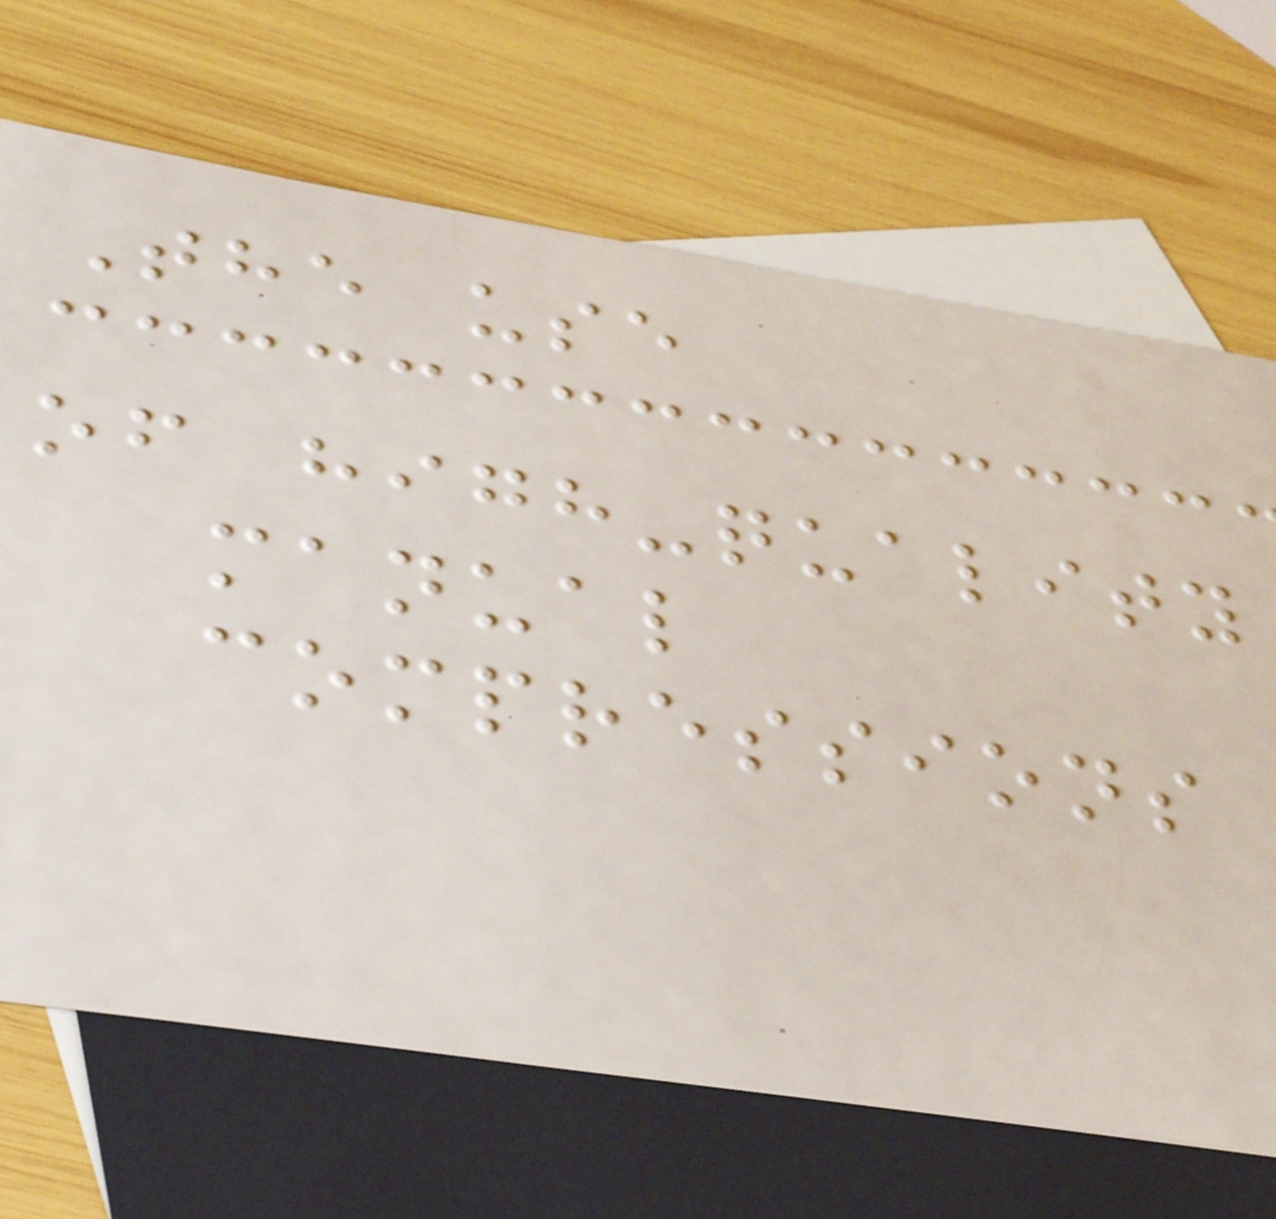The use
of high-quality
manual
compressions
